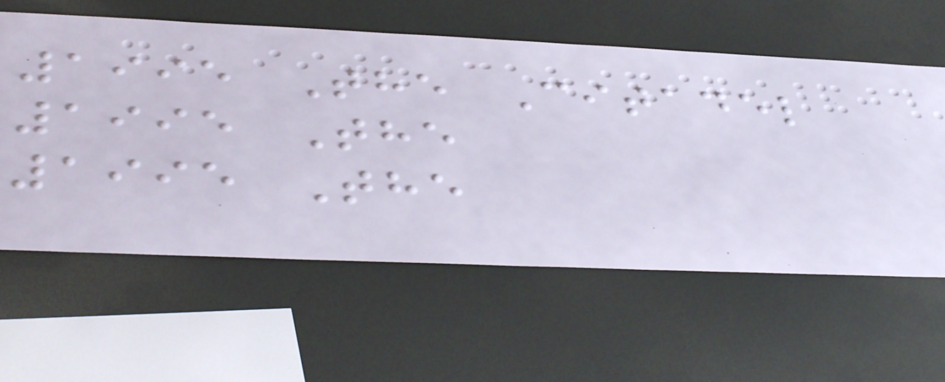1995 The Citadel
1995 The
1995 The
